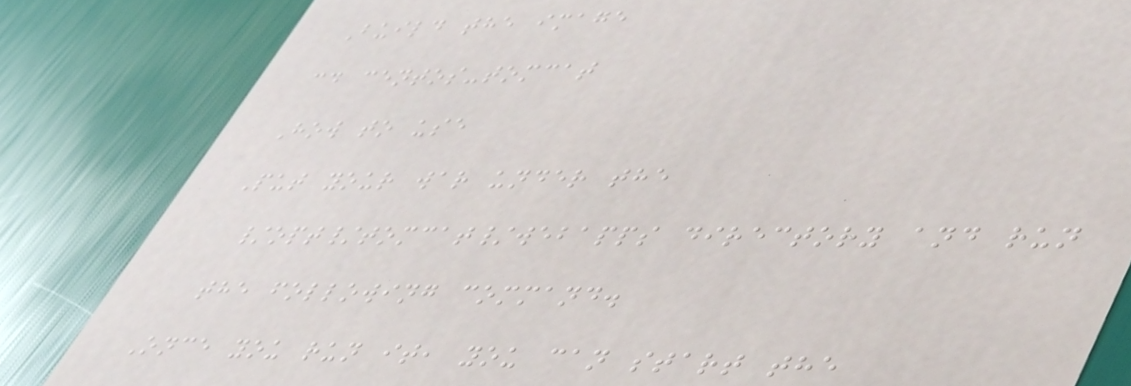Build the image
cd centos-tomcat
How to use
Put your war under the
/opt/tomcat/webapps directory and run
the following command.
Once you run it, you can start the
